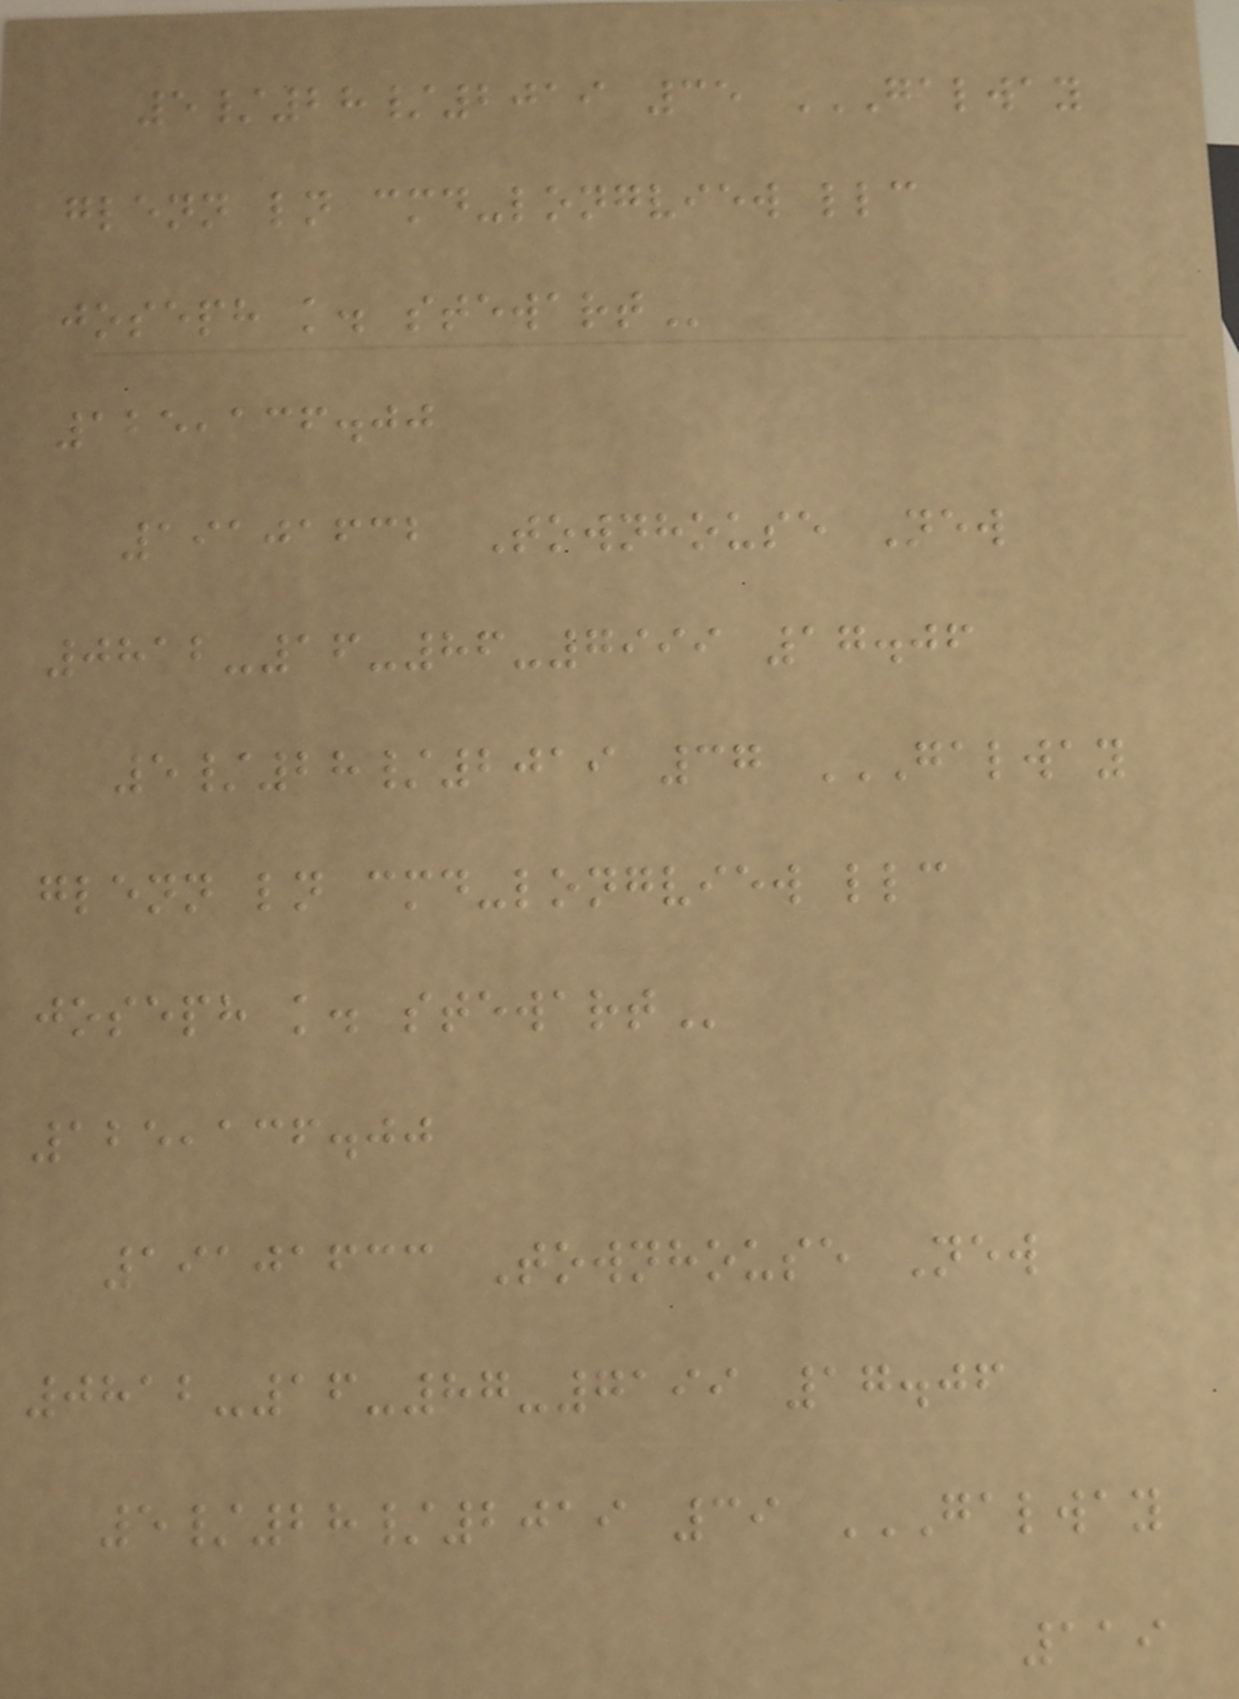5/28/2019 35 GALWAY
GLENN LN CMD-LONGVIEW LLC
JOSEPH K. STEWART
125,136.00
19101632 Townhouse New
0812-16-86-7999 17.06
5/28/2019 37 GALWAY
GLENN LN CMD-LONGVIEW LLC
JOSEPH K. STEWART
125,136.00
19101633 Townhouse New
0812-16-87-7199 17.06
5/28/2019 39 GALWAY
119
